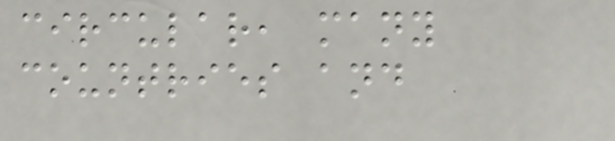circular, many
countries and
